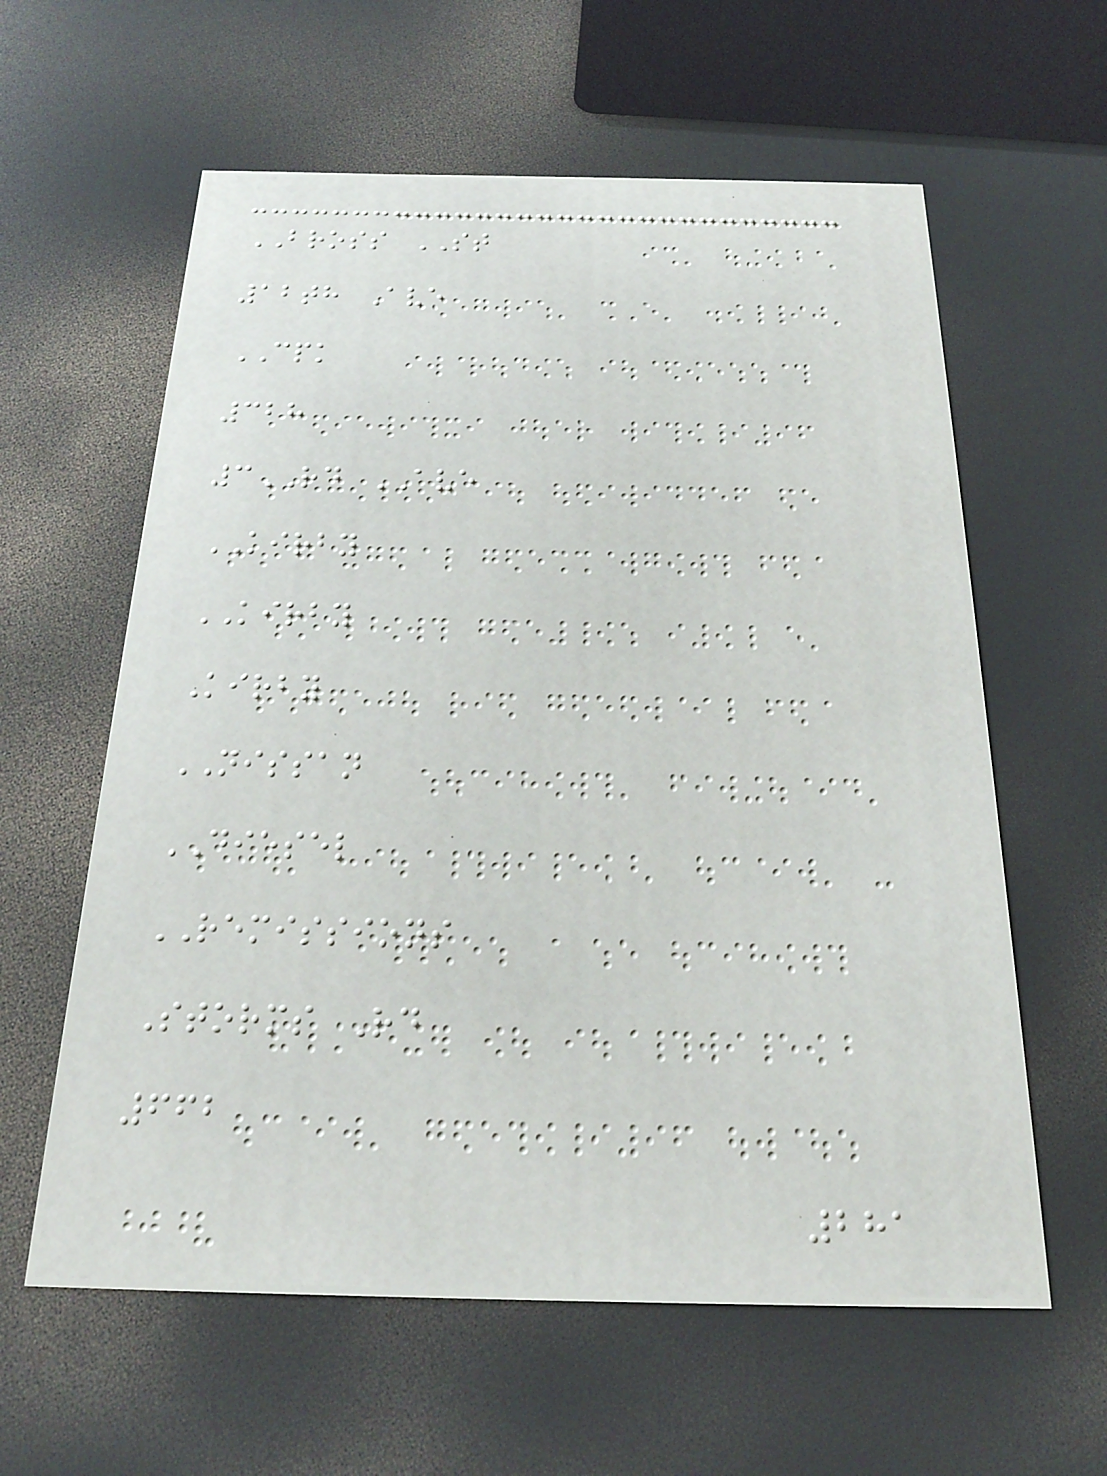BROSS ST
12th Ave
CPK
328
3RD AVE
KIRBY
KIRBY
Kirby
NISSAN
DIESEL
REMISSIONS
Storms Rd
662
281
